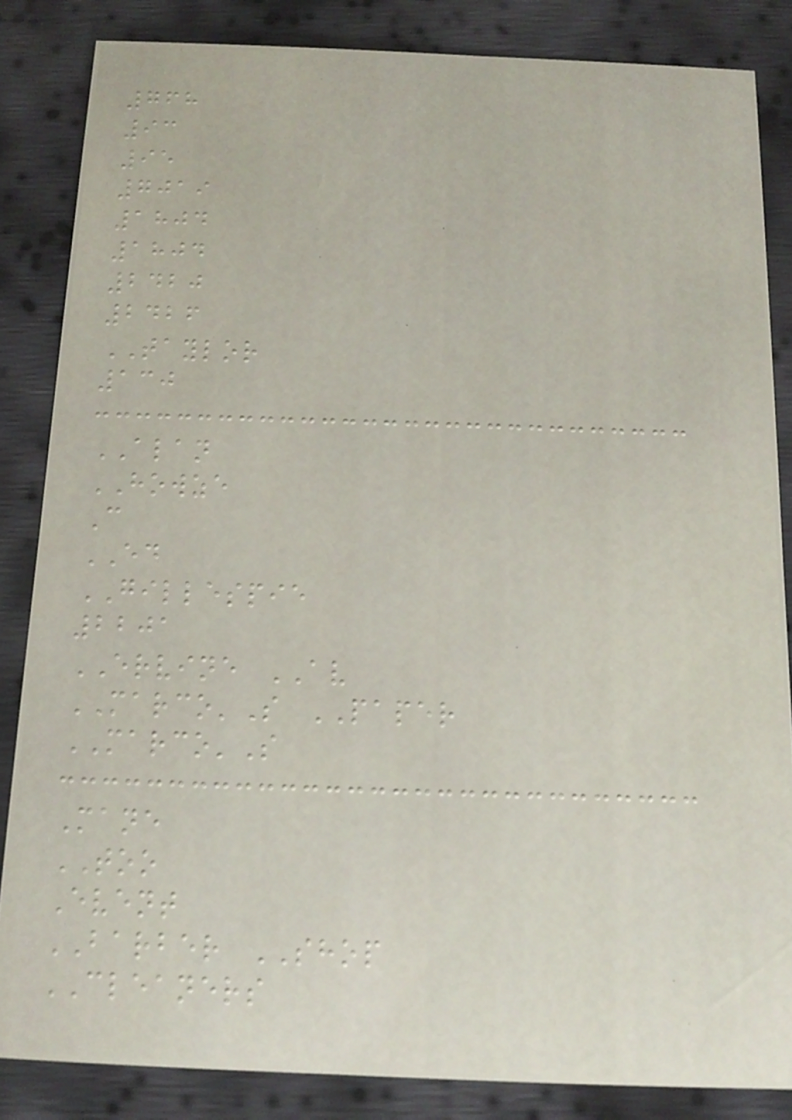768
93
95
7019
1804
1804
2420
2426
TAYLOR
130
ALAN
HOWZE
C
ED
GILLESPIE
2201
ERVINE AV
MARCO'S PAPER
MARCO'S
Mane
TOO
Event
BARBER SHOP
CLEANERS
